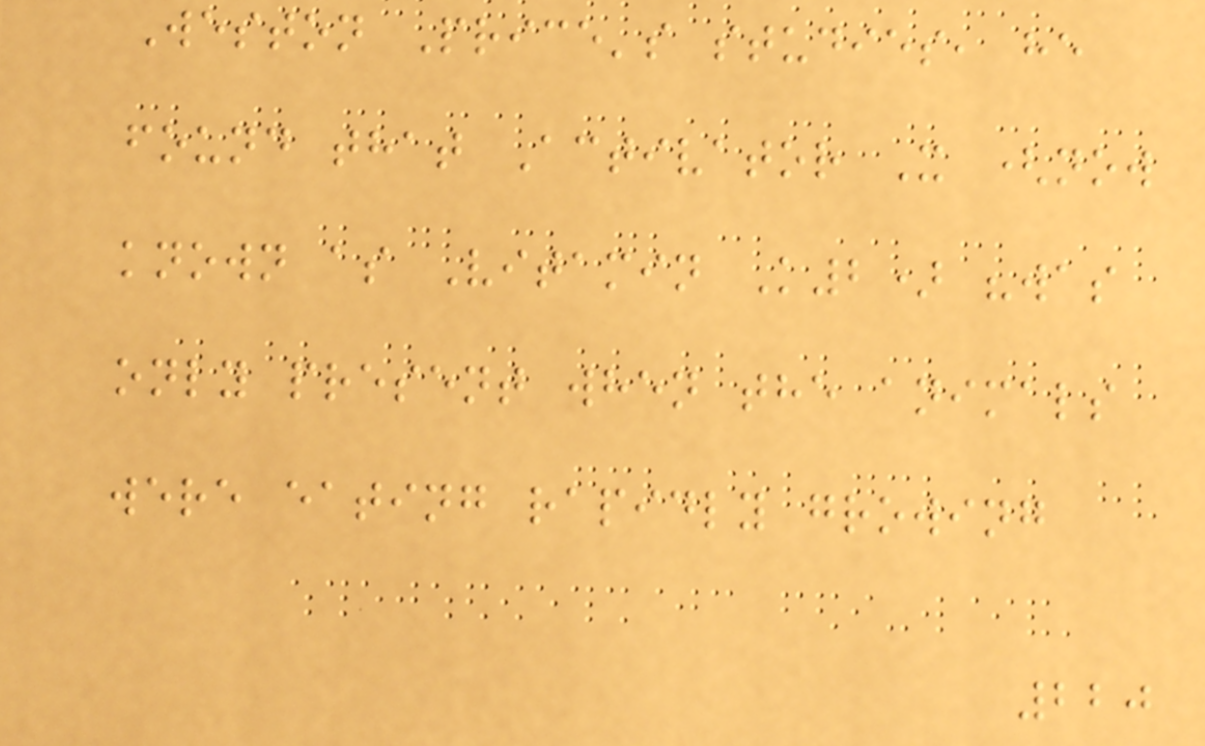Weston Price's studies, he
found that Activator X (now
known as Vitamin K2) "was
only present when the animals
were eating rapidly growing
220
